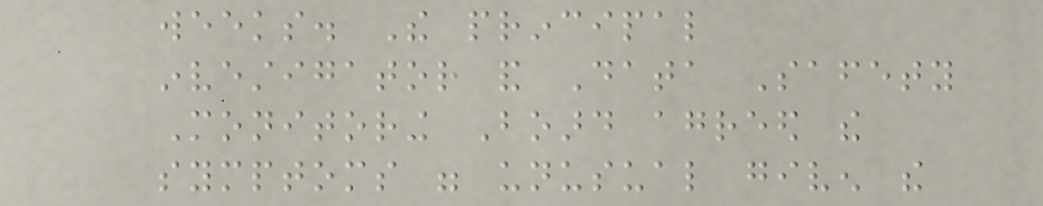weeks. The principal
investigator and Data Safety
Monitoring Board agreed the
symptoms were unusual given the
